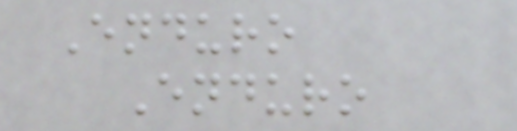Enduro
Enduro
